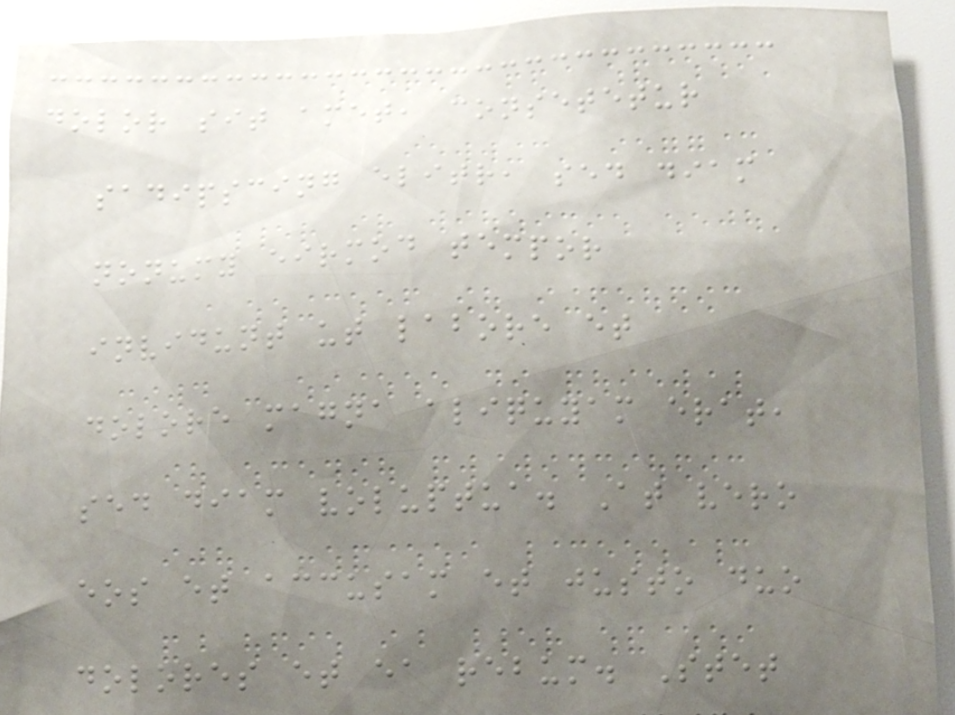dolor sit amet, consetetur
sadipscing elitr, sed diam
nonumy eirmod tempor
invidunt ut labore et
dolore magna aliquyam erat,
sed diam voluptua. At vero
eos et accusam et justo duo
dolores et ea rebum. Stet
